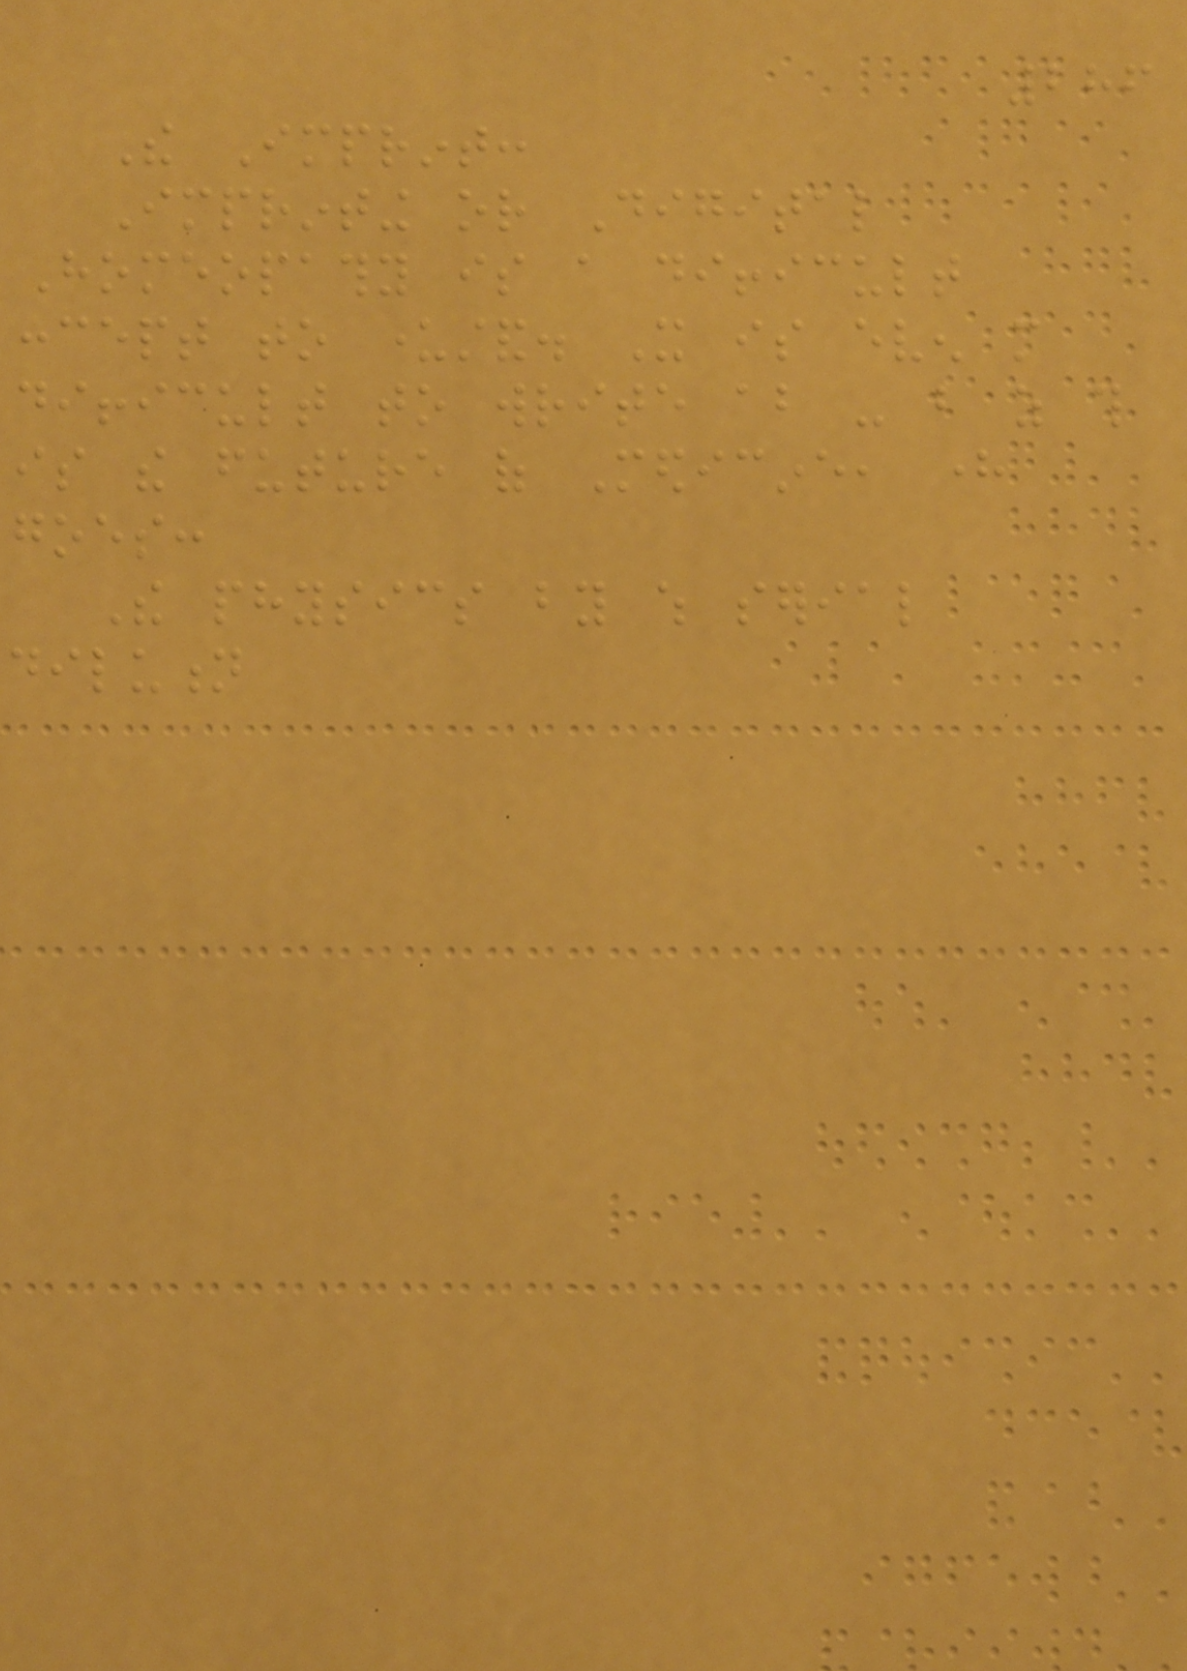286
The Imprint:
Imprinting or Digital
Homeopathy is a difficult
concept to understand. It is even more
difficult to write about - but as this
is the future of Medicine, here
goes:
The physics by which serial
dilution
